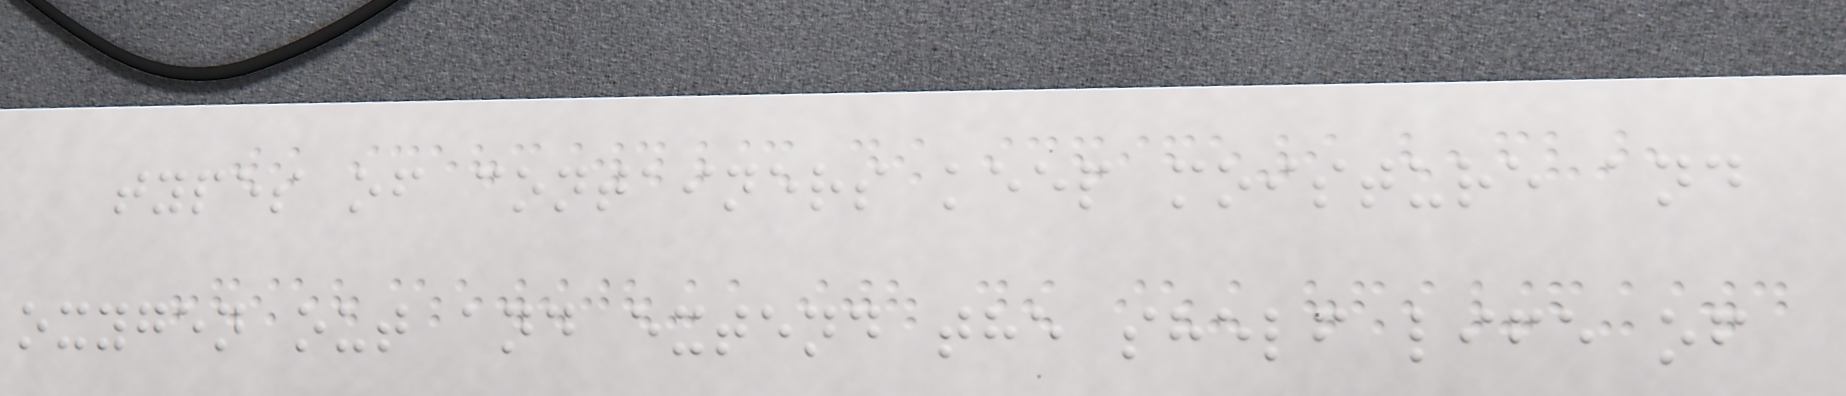types of containers keep moisture and
oxygen out and extend the shelf life of
